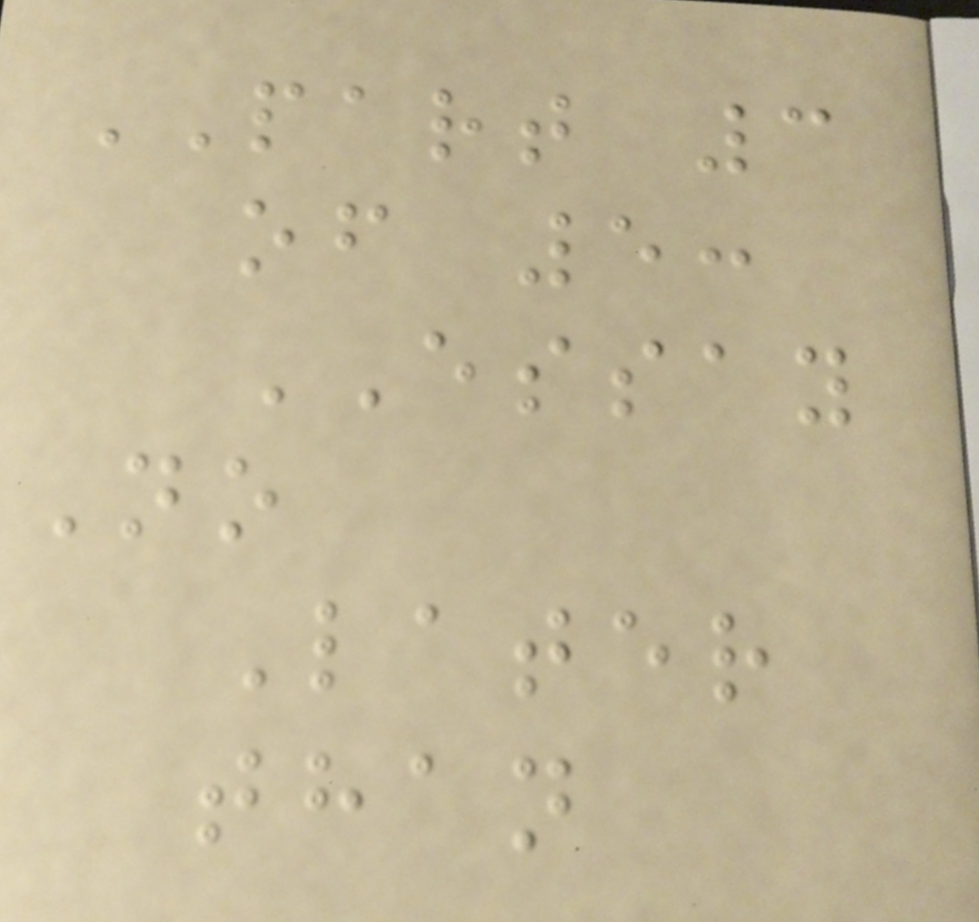PART 3
of 5:
ESSAY
No
Later
than
